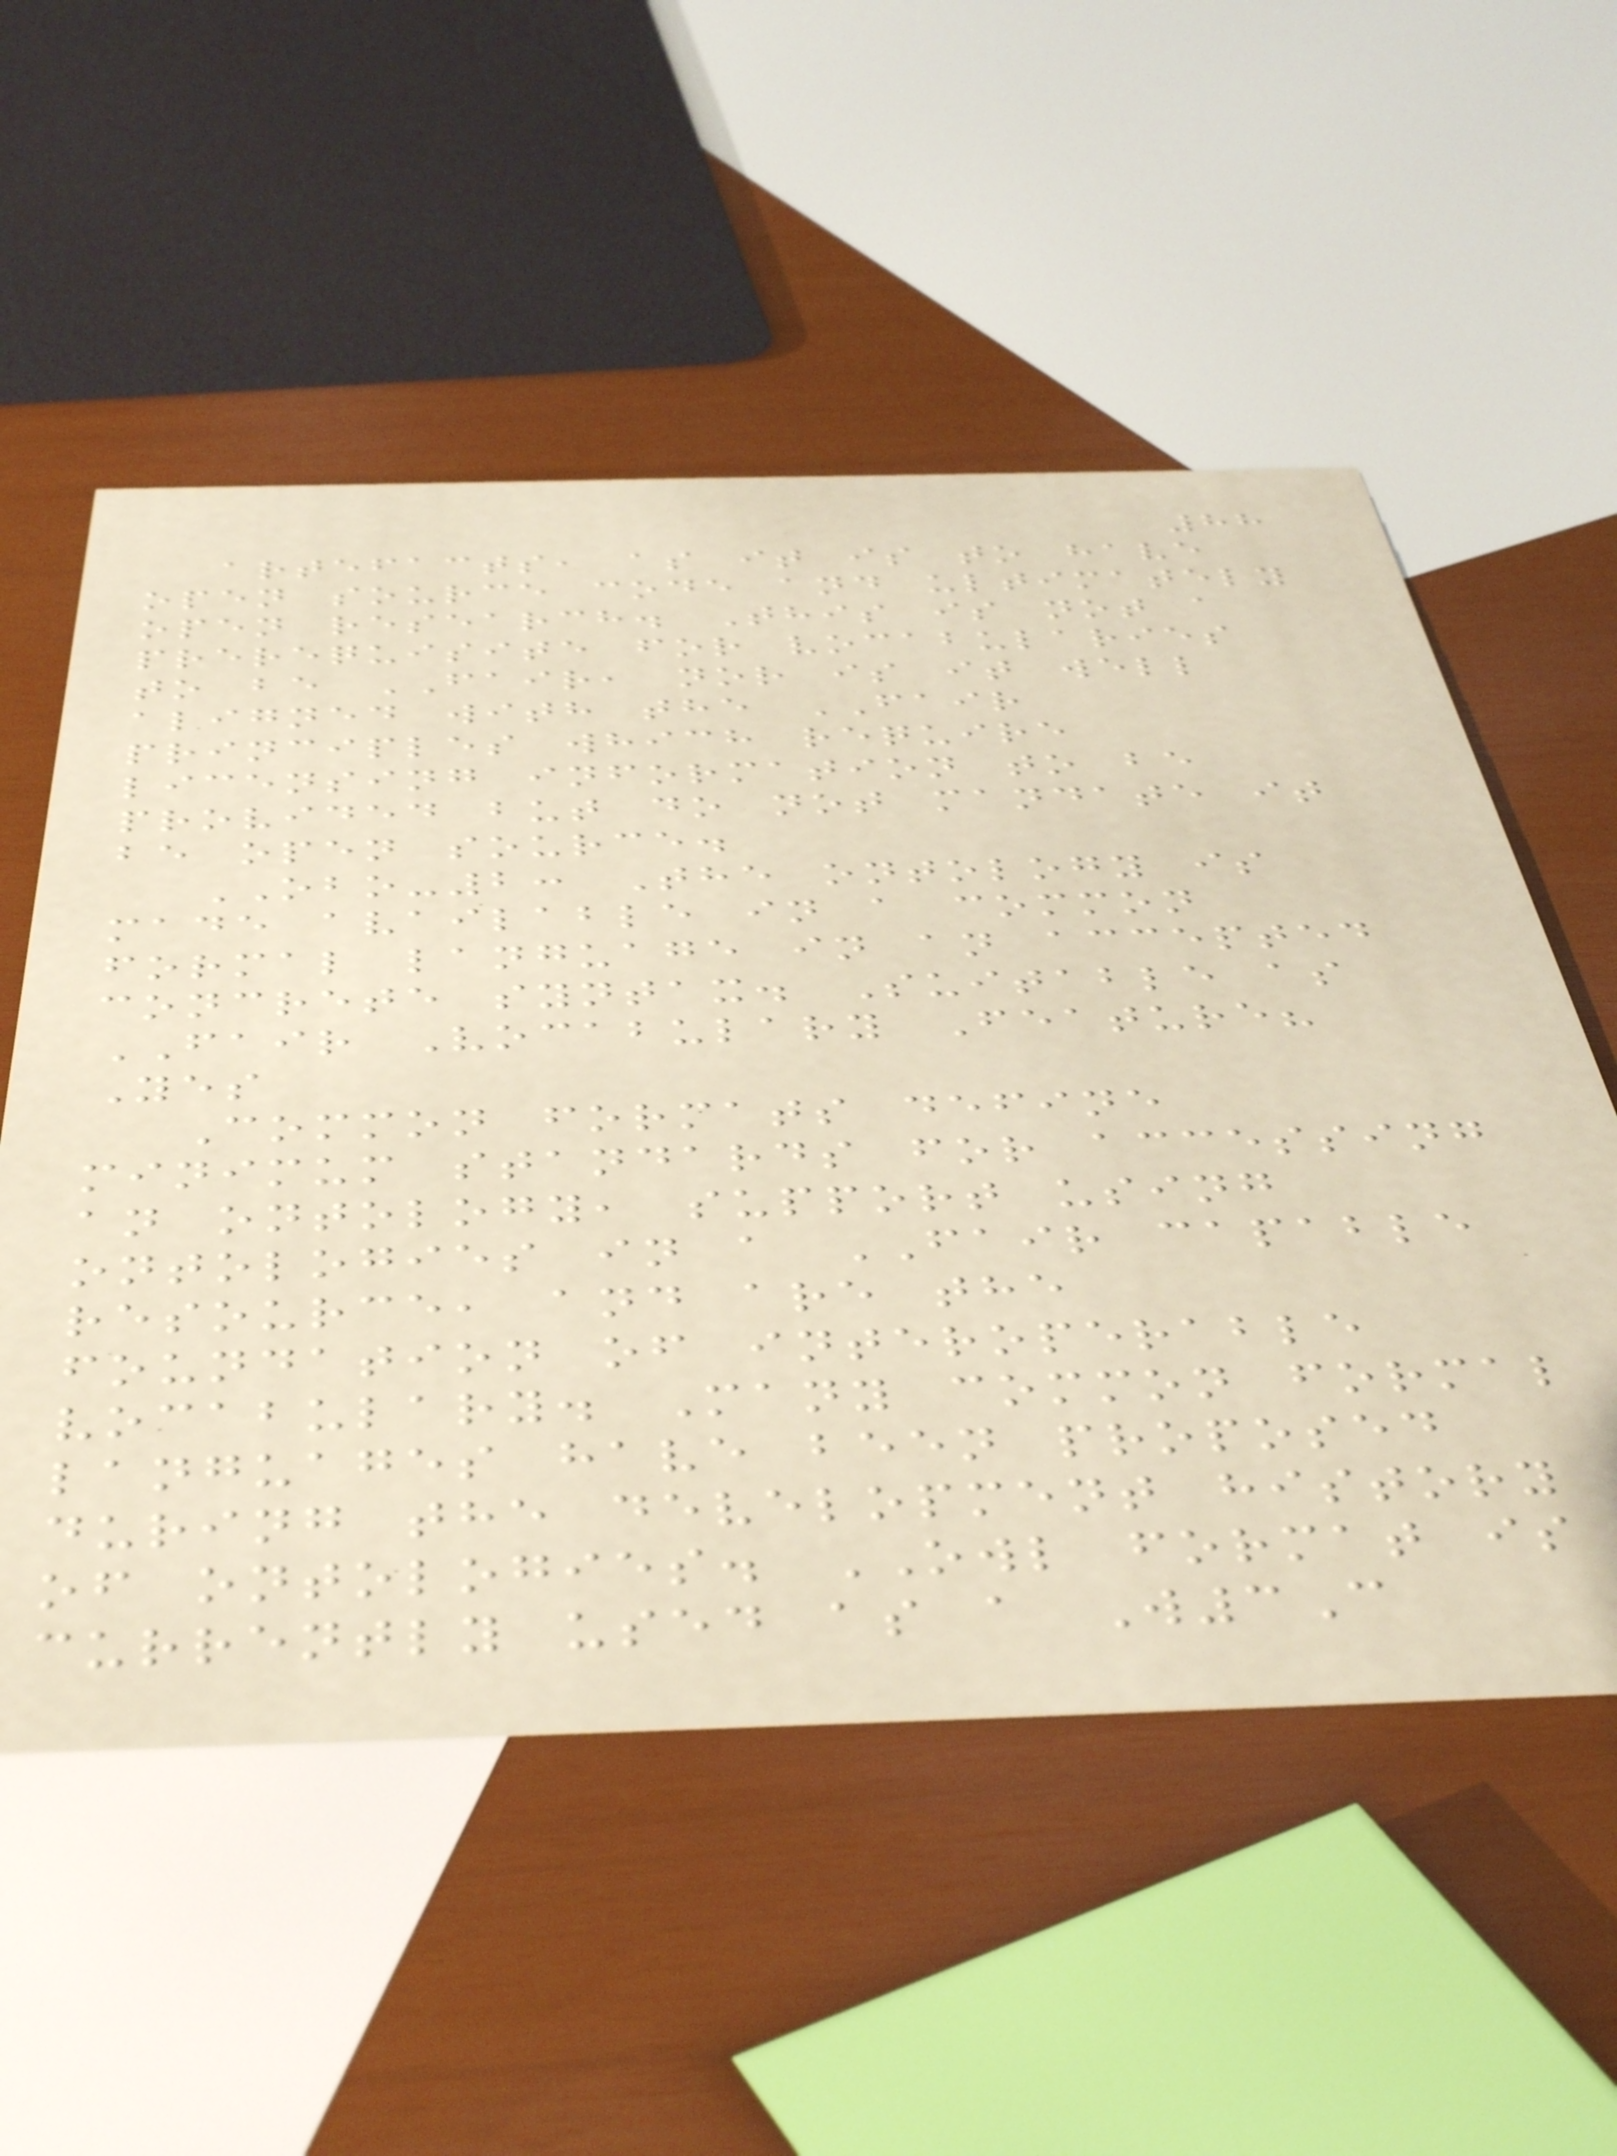88
artefacts, as it is to have
open source code and ultimately
open research. This is not a
prerequisite for vocabularies
to be FAIR, nor is it well
aligned with the FAIR
principles which require
licensing information to be
provided but do not mandate it
be open source.
OBO-2: The ontology is
made available in a common
formal language in an accepted
concrete syntax. Suitable as
FAIR Vocabulary Feature?
Yes
Common formats define
minimum standards for accessing
an ontology, support using
ontologies in a FAIR capable
resource, and are the
foundation of interoperable
vocabulary. Many common formal
languages have been proposed
during the development history
of ontologies. OWL format is
currently used as a W3C
